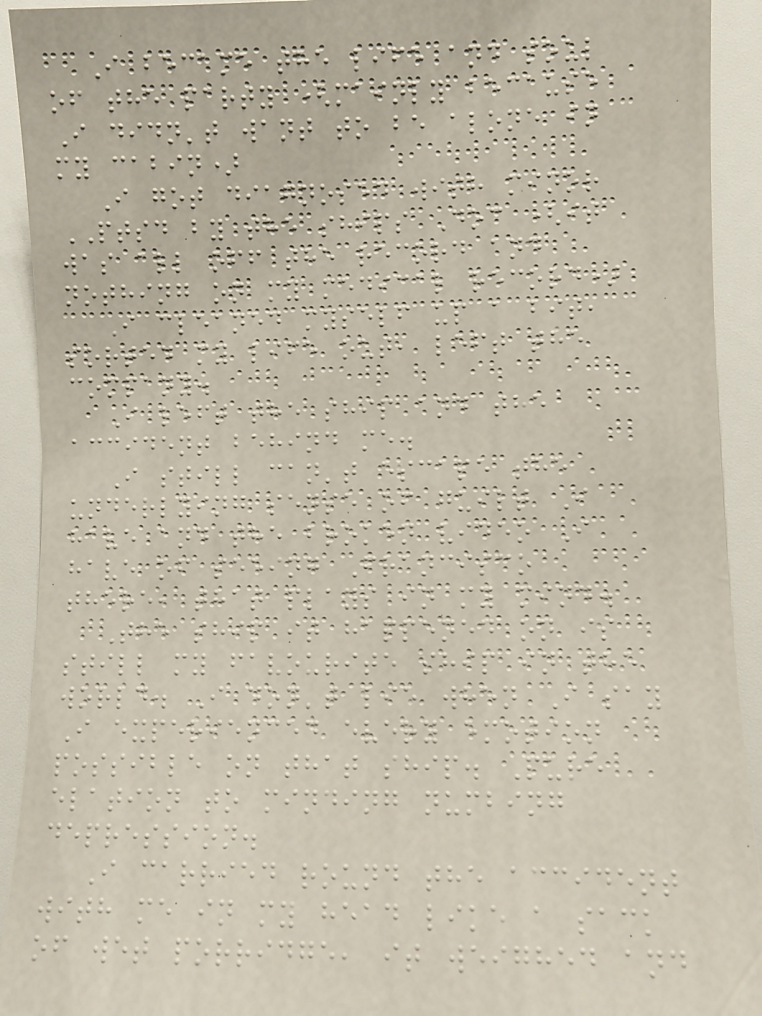I became the life and soul
of the party (mainly because
I didn't want to be alone in
my cabin)
I got diagnosed with minor
PTSD by the ships Doc (it
was all off the record and
nothing on my medical record)
I cleaned myself up a bit,
sorted my life out, left the
company.
I left the ship and the
accident behind me.
I still can't escape the
underlying sense of guilt I
have and the broken video I
have of seeing Francisco
there, that plays in my mind.
The ship it happened on is
still my favourite ship in the
world. I don't lie when I say
I experienced every emotion
possible on that ship. Pure
elation to minding numbing
depression.
I carried round the accident
with me in my head like a sack
of wet porridge, it weighed and
